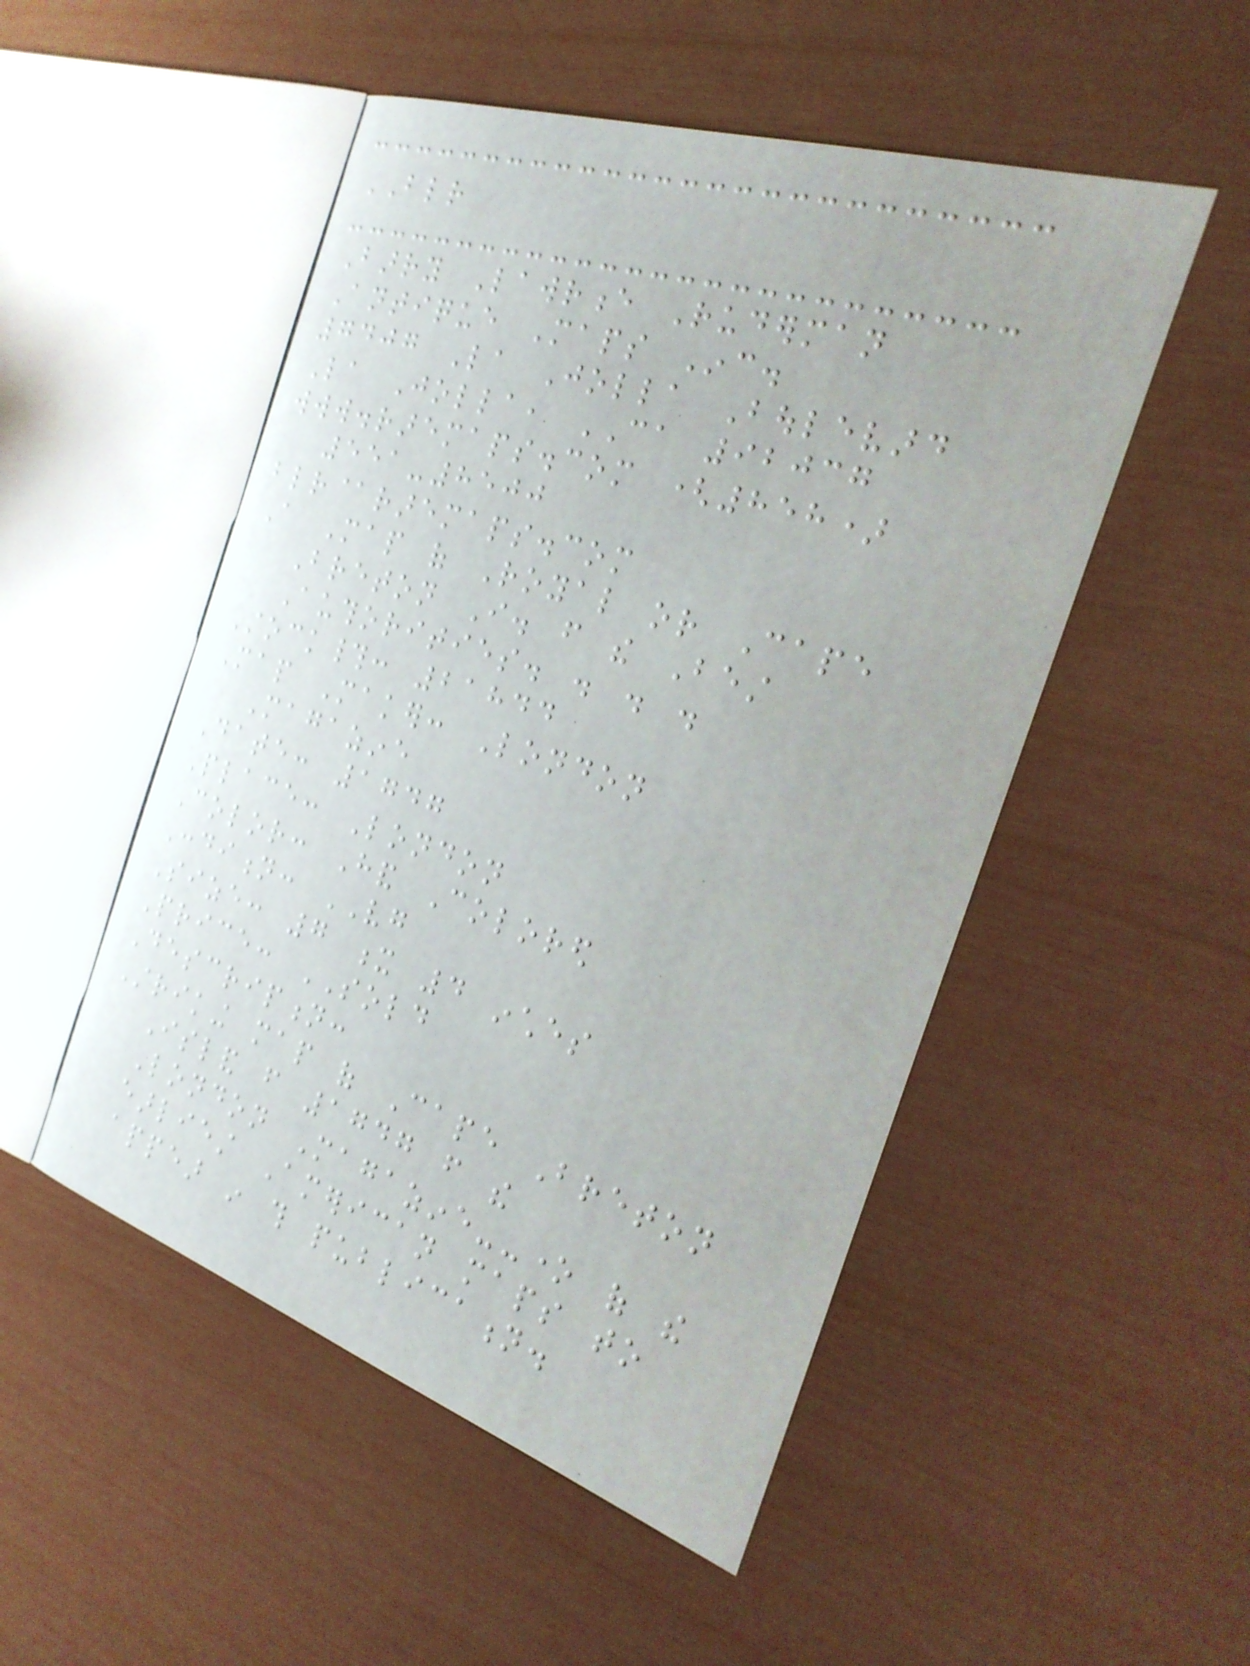BLR
Barry Lawrence Ruderman
Antique Maps Inc.
7407 La Jolla Boulevard
La Jolla, CA 92037
www.raremaps.com (858)
551-8500
blr@raremaps.com
A Map of Royal or Cape
Breton I. from the Best
Authorities. . . .
Stock#: 21844
Map Maker: London
Magazine
Date: 1747
Place: London
Color: Hand Colored
Condition: VG
Size: 7 x 4 inches
Price: SOLD
Description:
Striking map of Cape Breton
Island from 1747 from the
London Magazine--one of the
earliest American maps to
appear in this publication.
